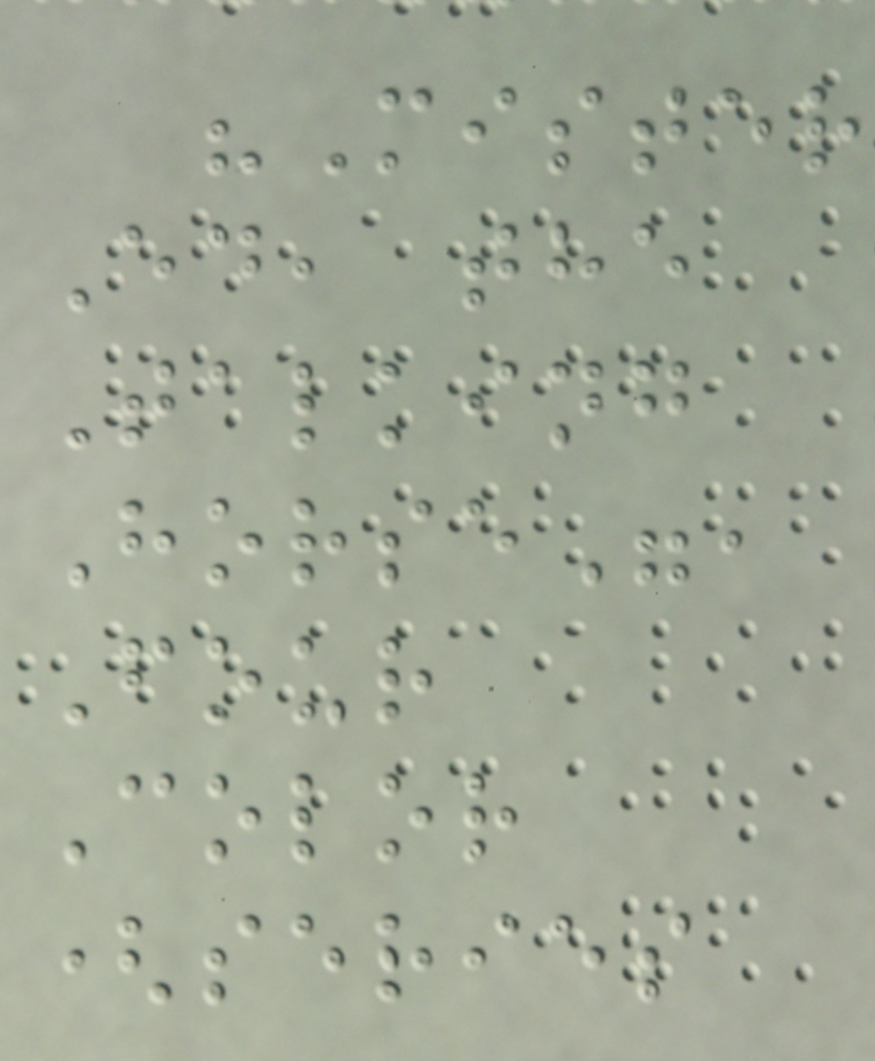"Mister
Ed, the
Talking
Horse",
Four
Color
(series
